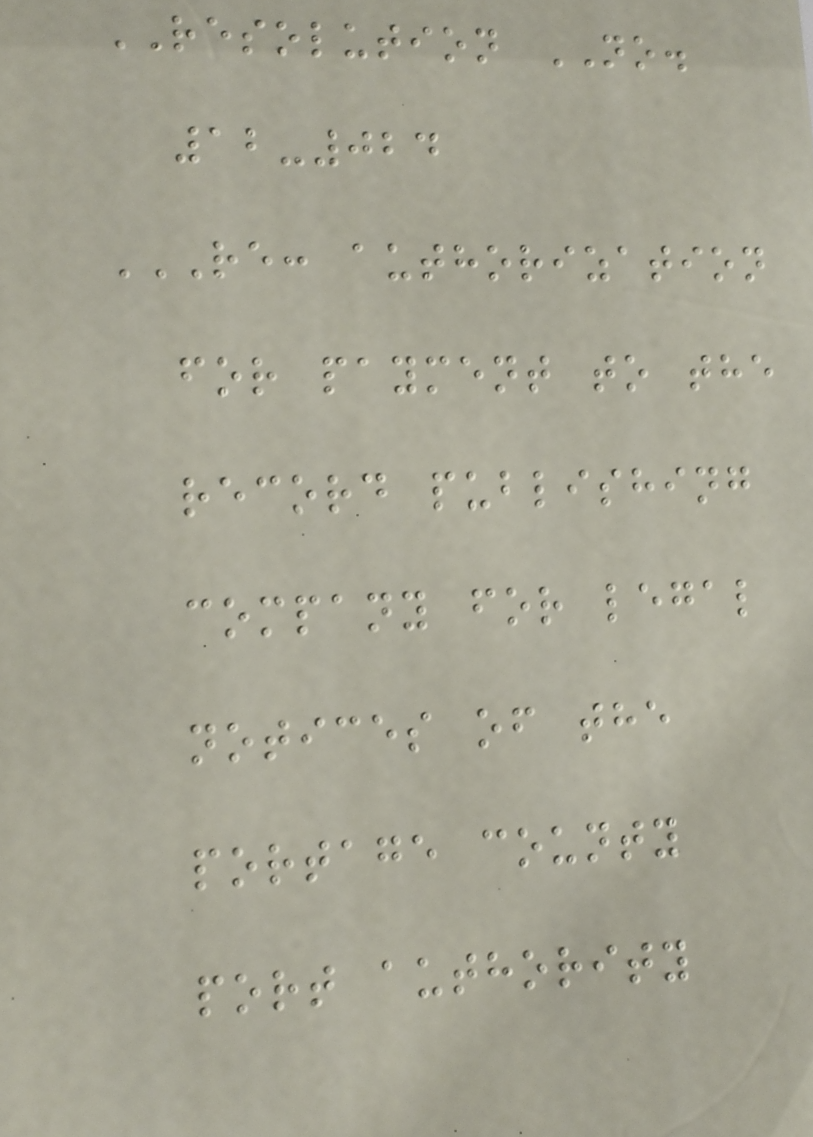RESOLUTION NO.
12-024
RE: AUTHORIZATION
FOR PAYMENT TO THE
RECORD PUBLISHING
COMPANY FOR LEGAL
NOTICES OF THE
PORTAGE COUNTY
PORT AUTHORITY
